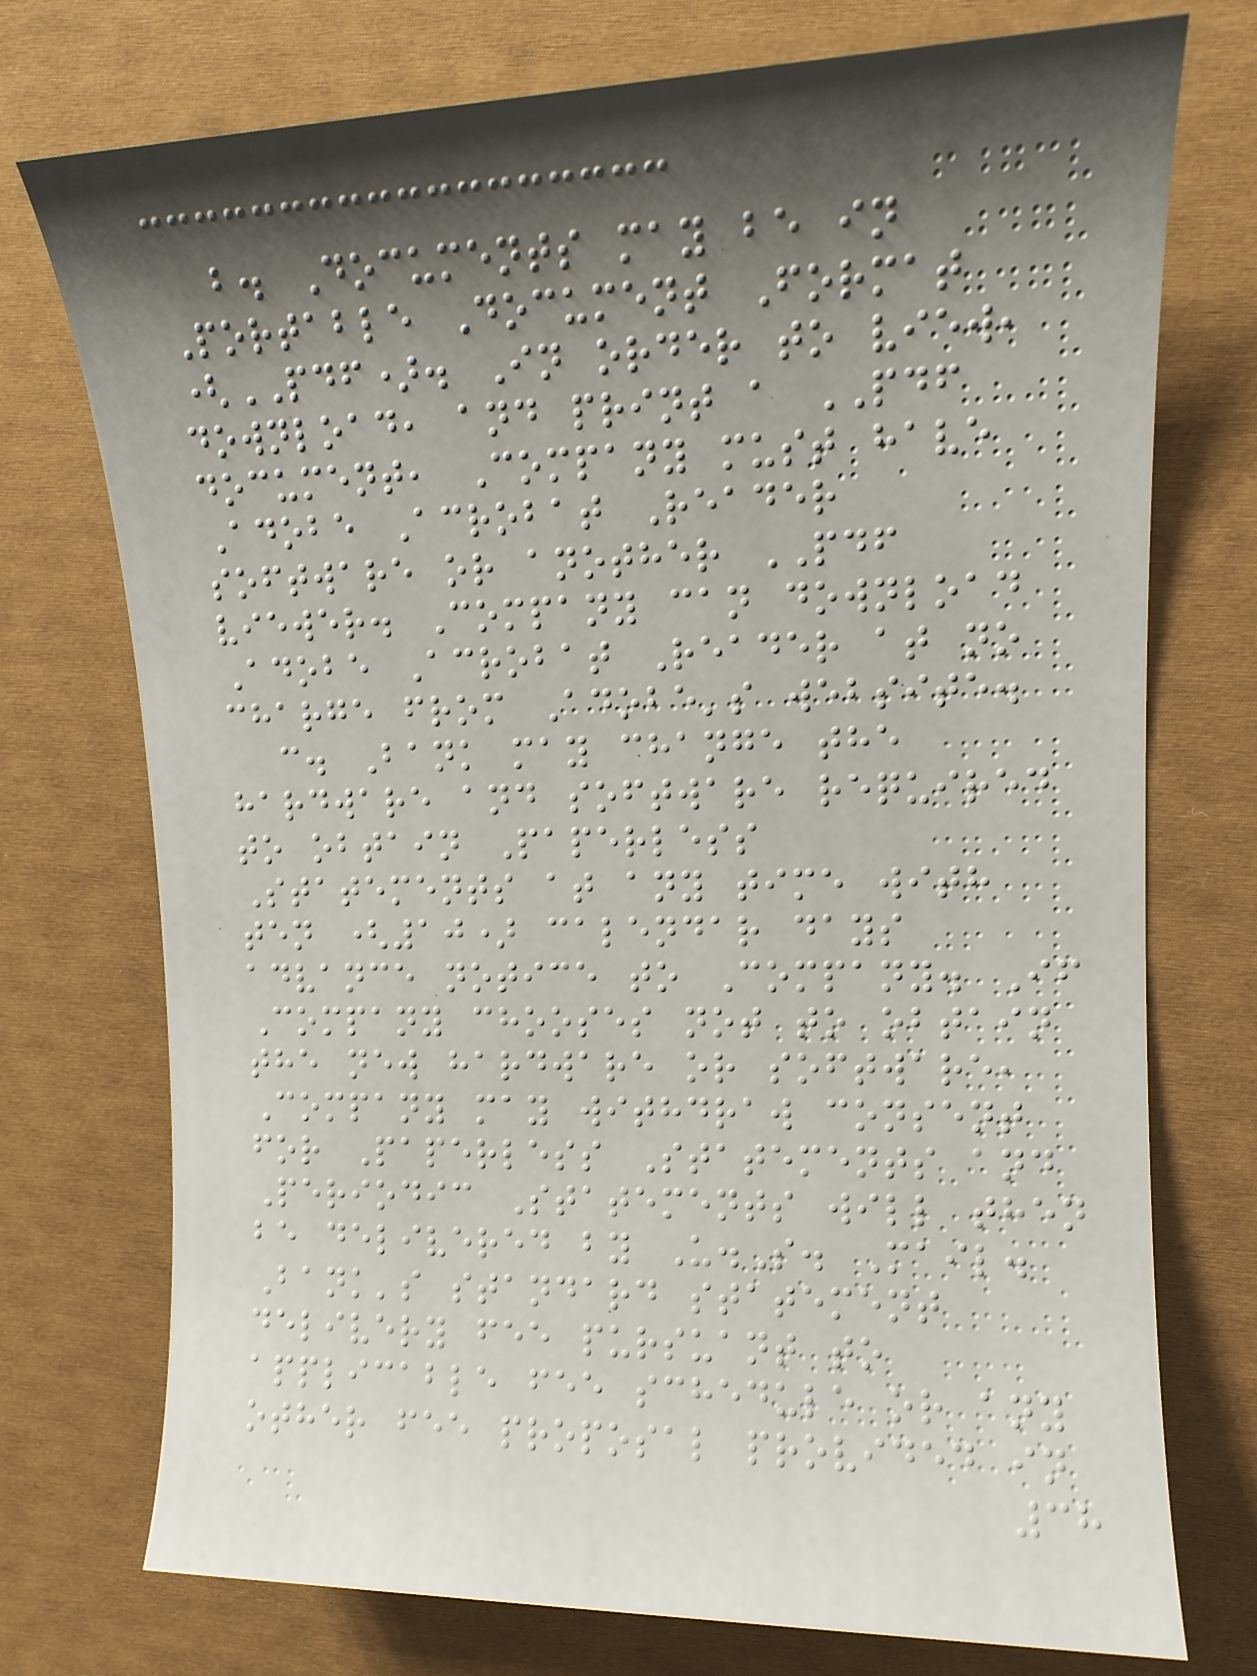b. Documents may be in
Portable Document Format
(PDF). In order to view,
download, and print a PDF
document, Company must have
Adobe Acrobat Reader
software or another PDF
viewer. Company can download
Adobe Acrobat Reader at no
charge from Adobe's website.
c. Bank may change the
hardware and software required
to obtain Paperless
Statements at any time with
ten (10) calendar days
advance notice to Company. If
Company chooses not to obtain
the new hardware or software,
Company may withdraw consent
for Paperless Statements and
Periodic Statements will then
be delivered by U.S. Mail.
Bank's standard statement
delivery fee pursuant to
applicable fee schedule or any
other fee proposal provided in
38
